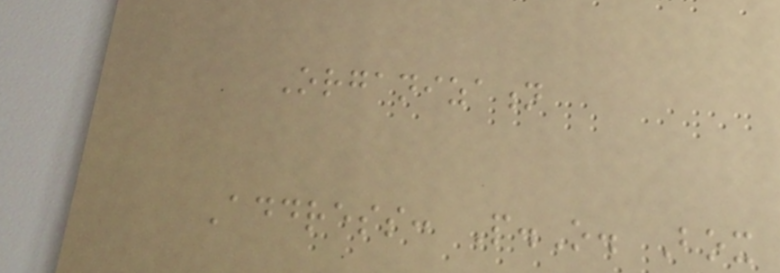Organization
Address: P.O. Box
